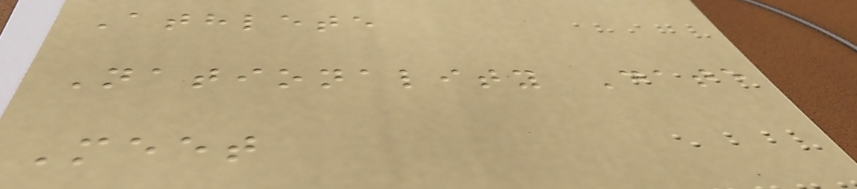Athlete
Nationality Date
Meet
